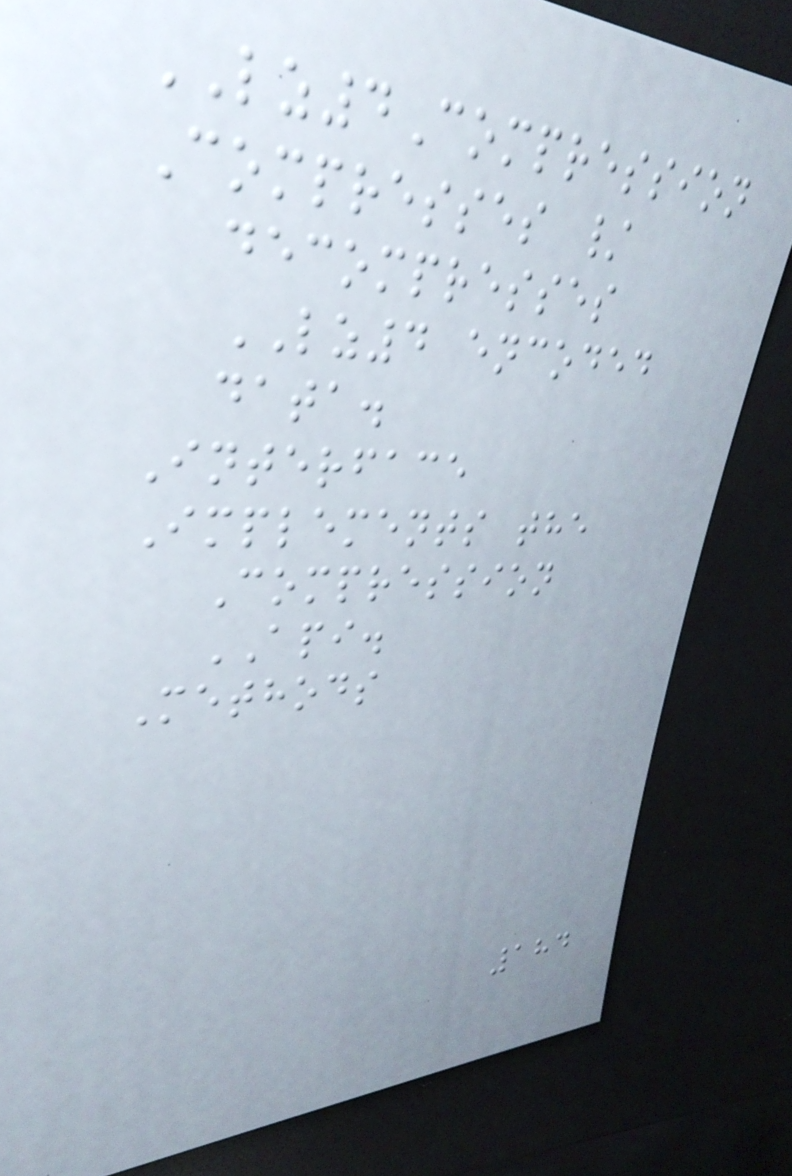LZ4Compression
Compresses /
decompresses
LZ4 encoded
data.
Interface
Implements the
Compression
API.
Methods
184
